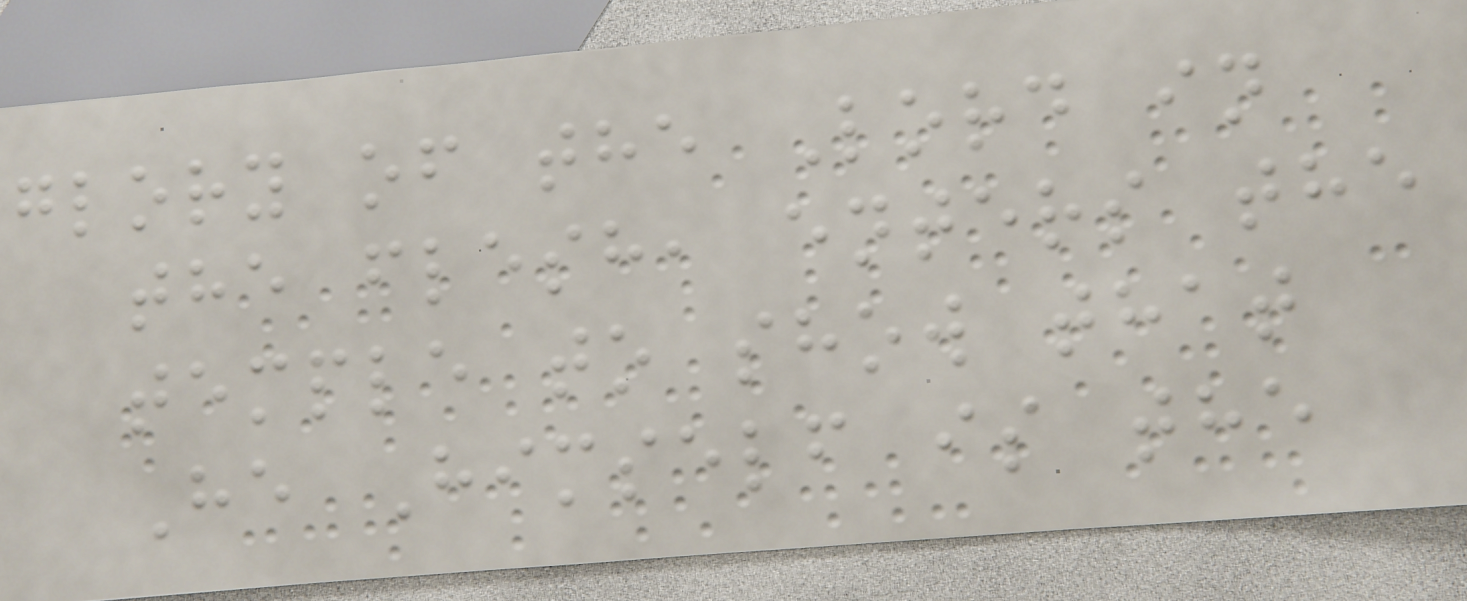glory of the Lord in
the flesh, enters the
temple to show that
He Himself is the
